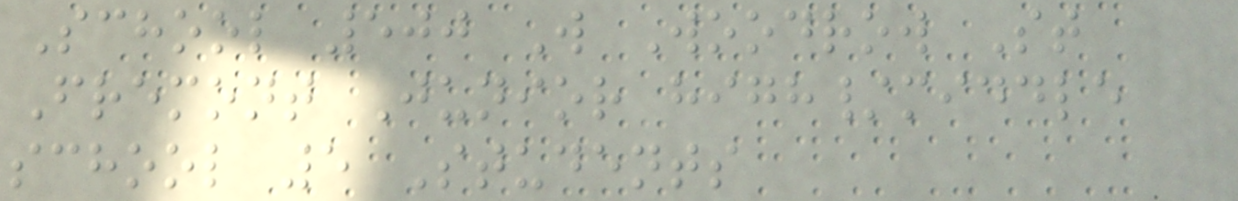School 500 W Woodrow St
Fremont Junior high/middle
school 5 Students
